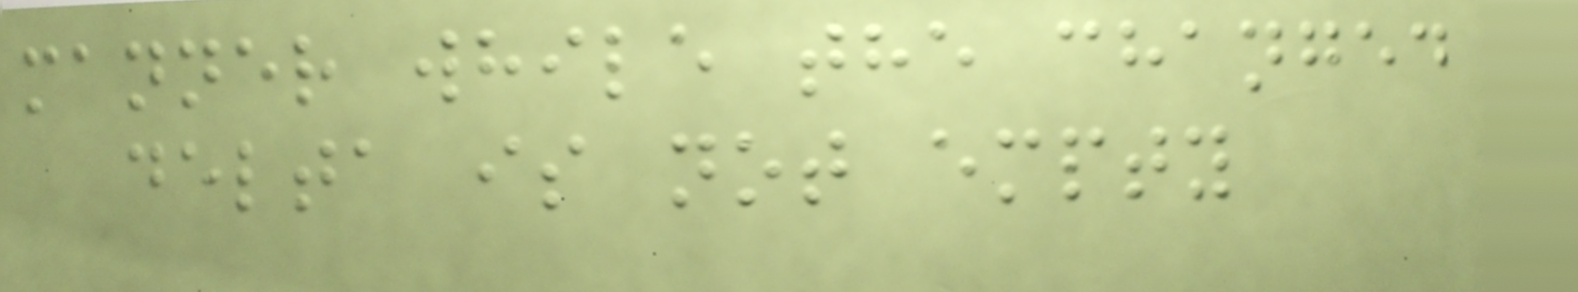manner while the changed
delta is not empty
